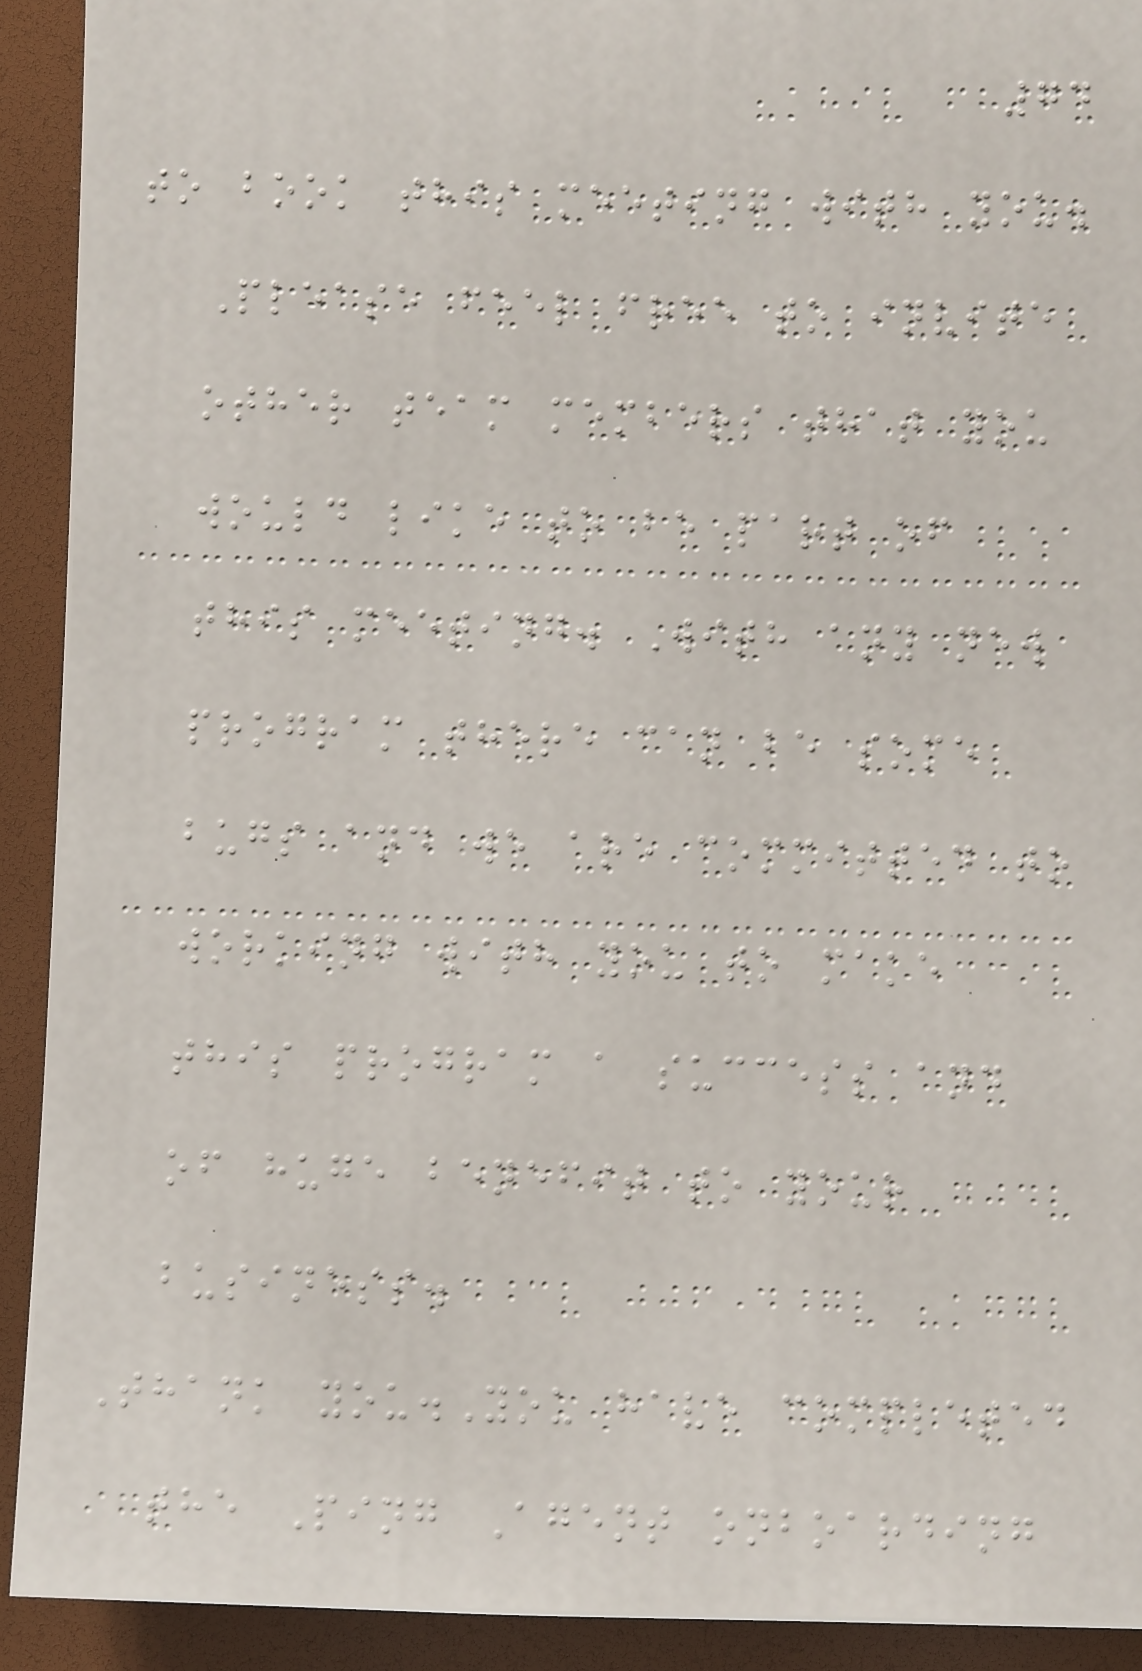74
to book this meeting with you.
Please feel free to invite
other team members that you
would like to be part of
this meeting. With any new
program there can be some
bugs and we are committed to
working with you to make
this program a success and
of huge benefit to your
business.
Thank you.You have completed
the Ping Agent onboarding
